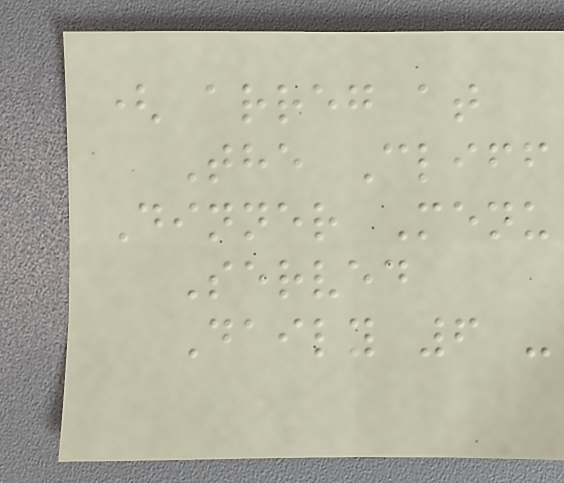( arreg at
The Cliff
Dinner Menu
Served
Daily 6 -
